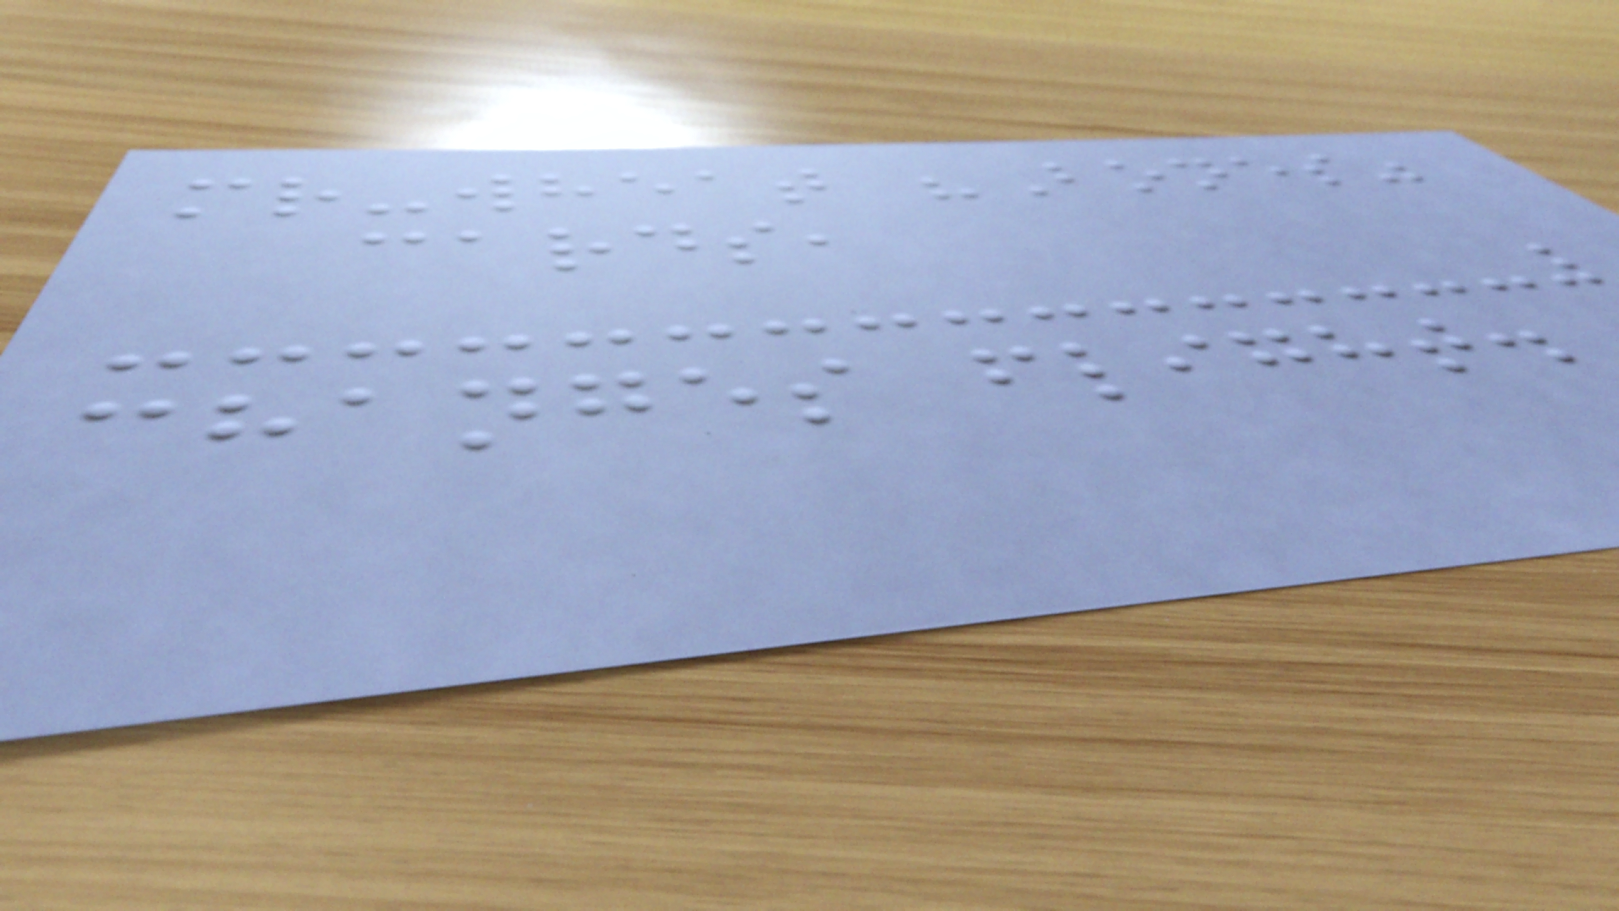mr-wheat "Bones"
cards,
changes flight.
